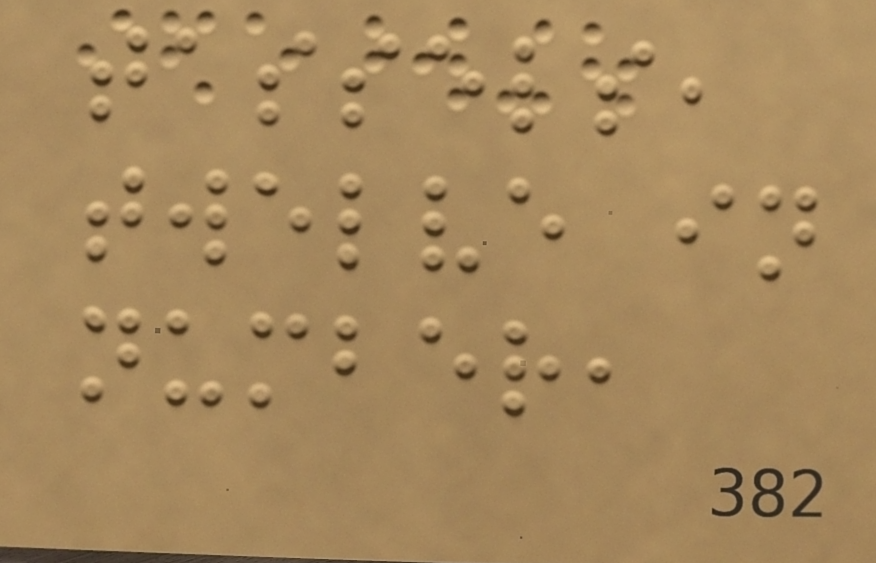tassels,
twelve in
number,
